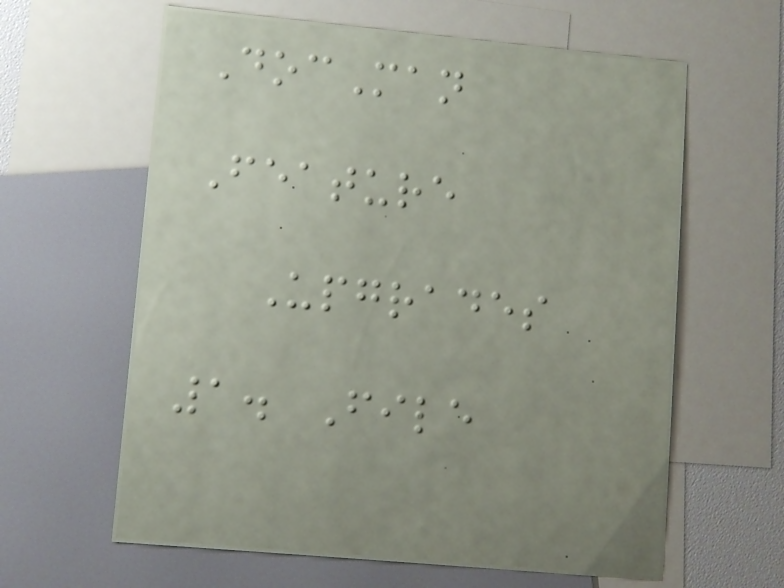DocMan
Feature
Upgrades
1. File
